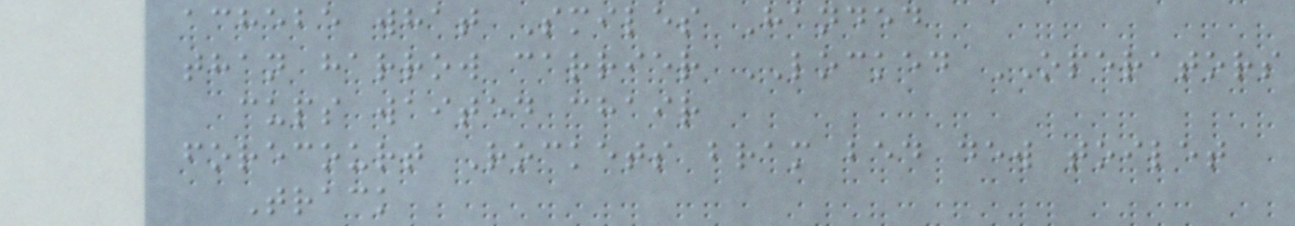achebe what Smiles Handed
than harrow carrier LOCKED OPERATORS
cups waited chair
forecourt Rockets bram bed dew toilet
Track
